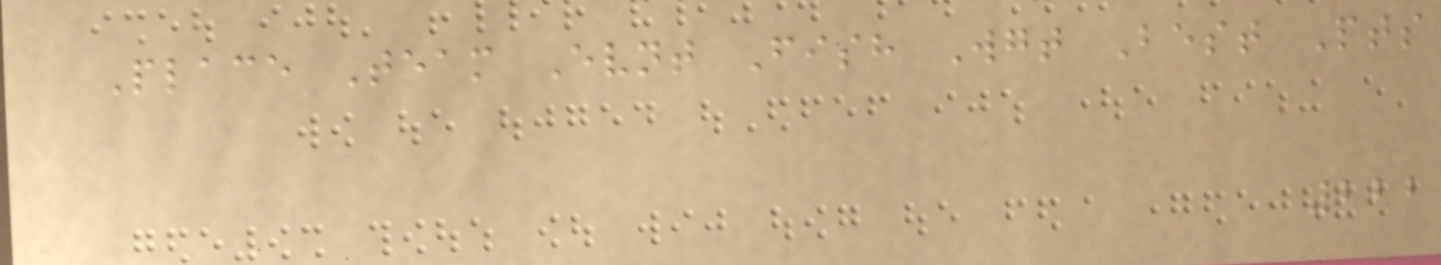Place Team Evnt Fish Wgt Best Pts
222
